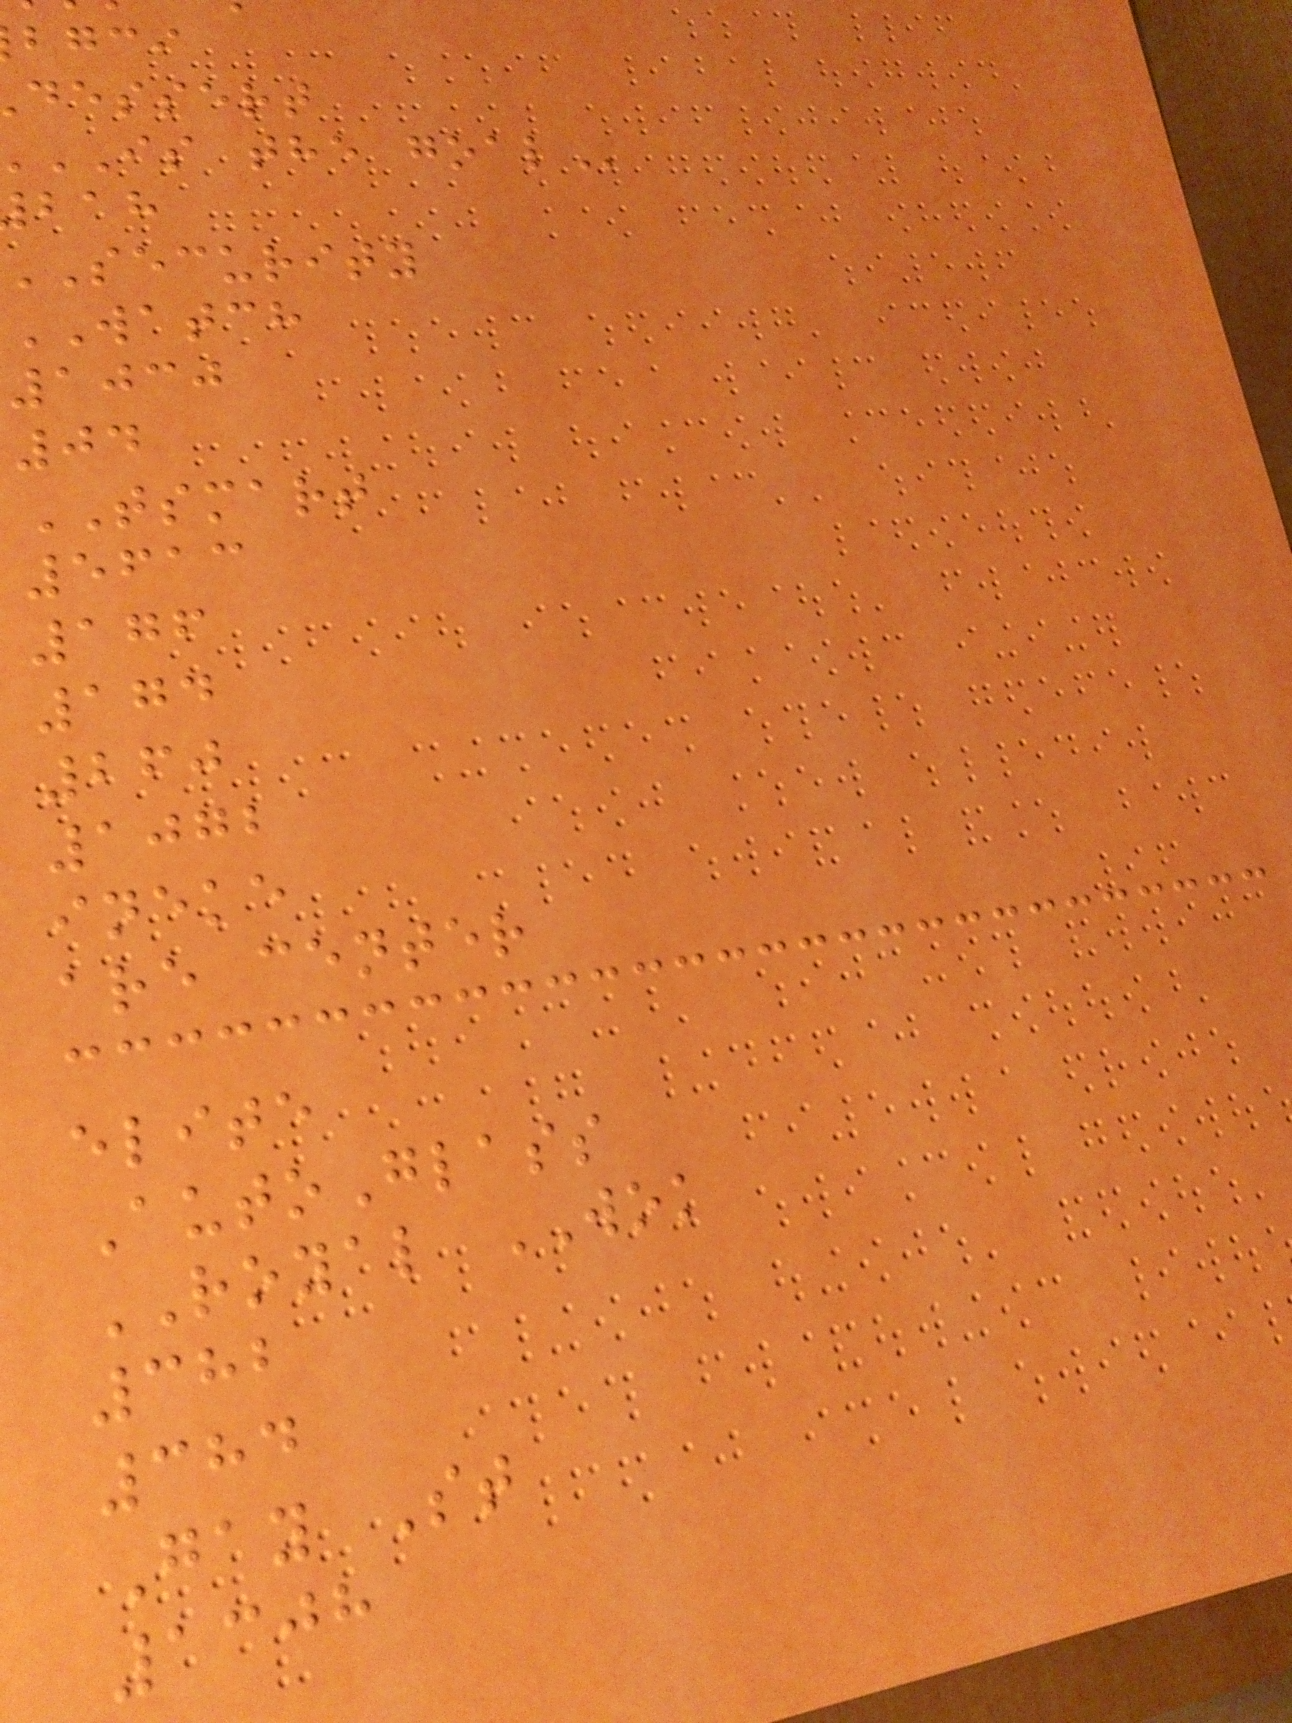bgci
dessert
IS the
security
WATCH
1030
04
TSMART
5613
176
174
260
1072
ineke
are center
elite
AutoGlass
ROYAL WOK
382
384
Gay St
1308
